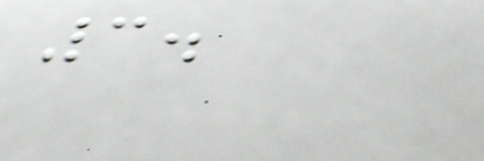3.
